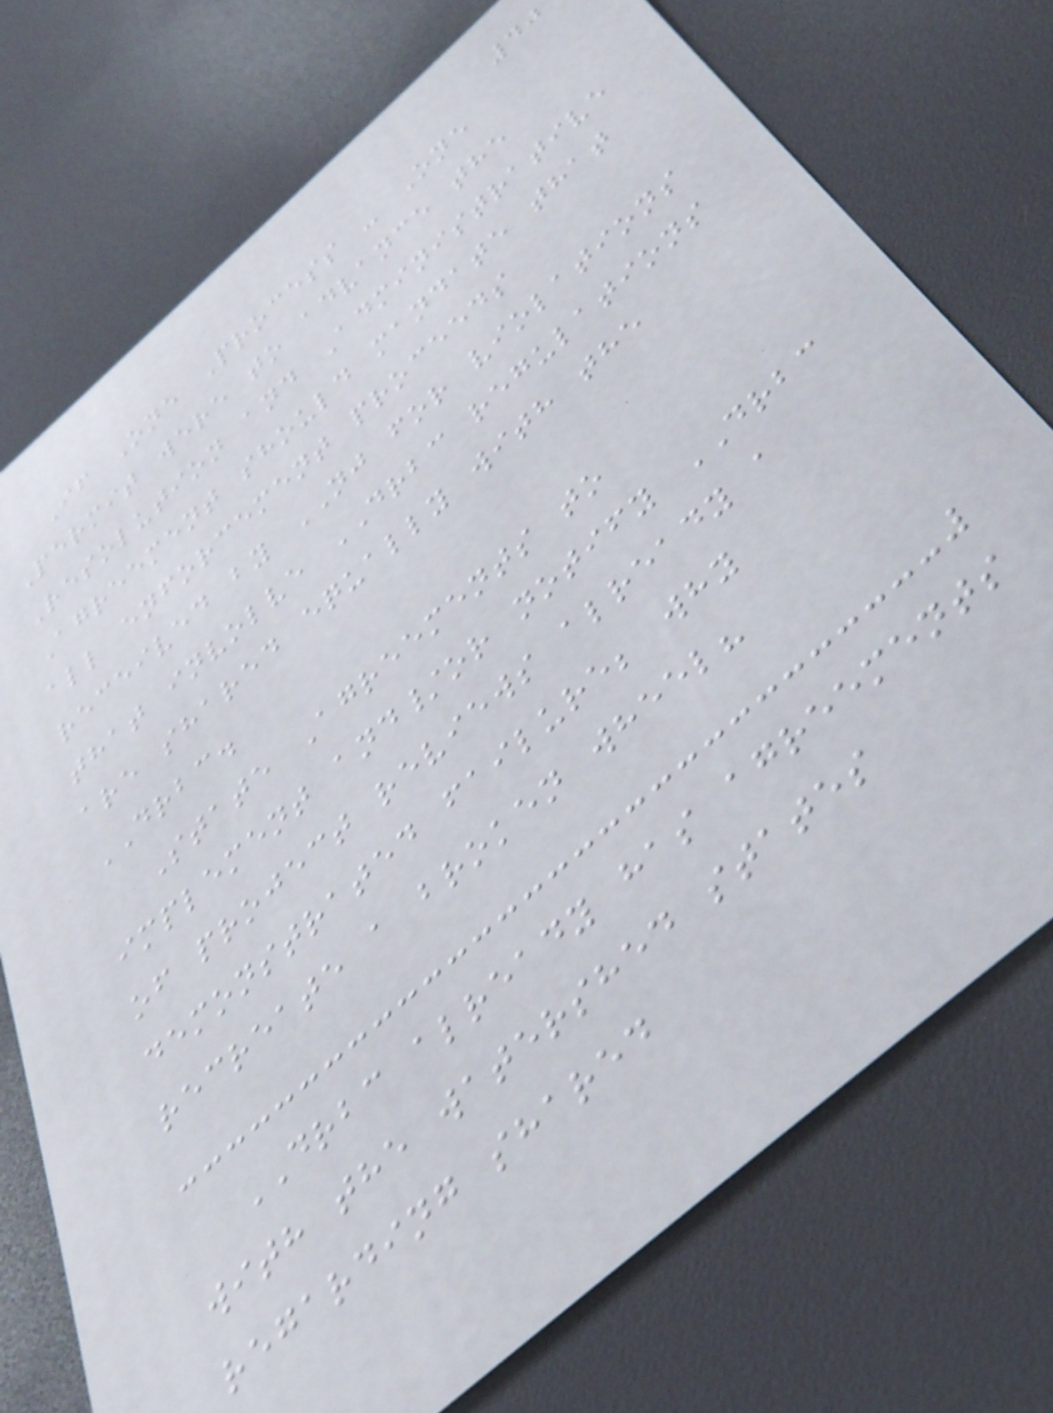40
If One Process - One
Permit were to advance the
Resolution and Administrative
Agreement should mandate that
all enforcement proceeds
received by NJ for violations
that involve DRBC regulations
are shared equally with the
DRBC.
State Agreements to
implement and/or notify DRBC
of project reviews already a
demonstrated failure; why
recreate a broken wheel?
DRBC already has agreements
with the watershed states
regarding shared
